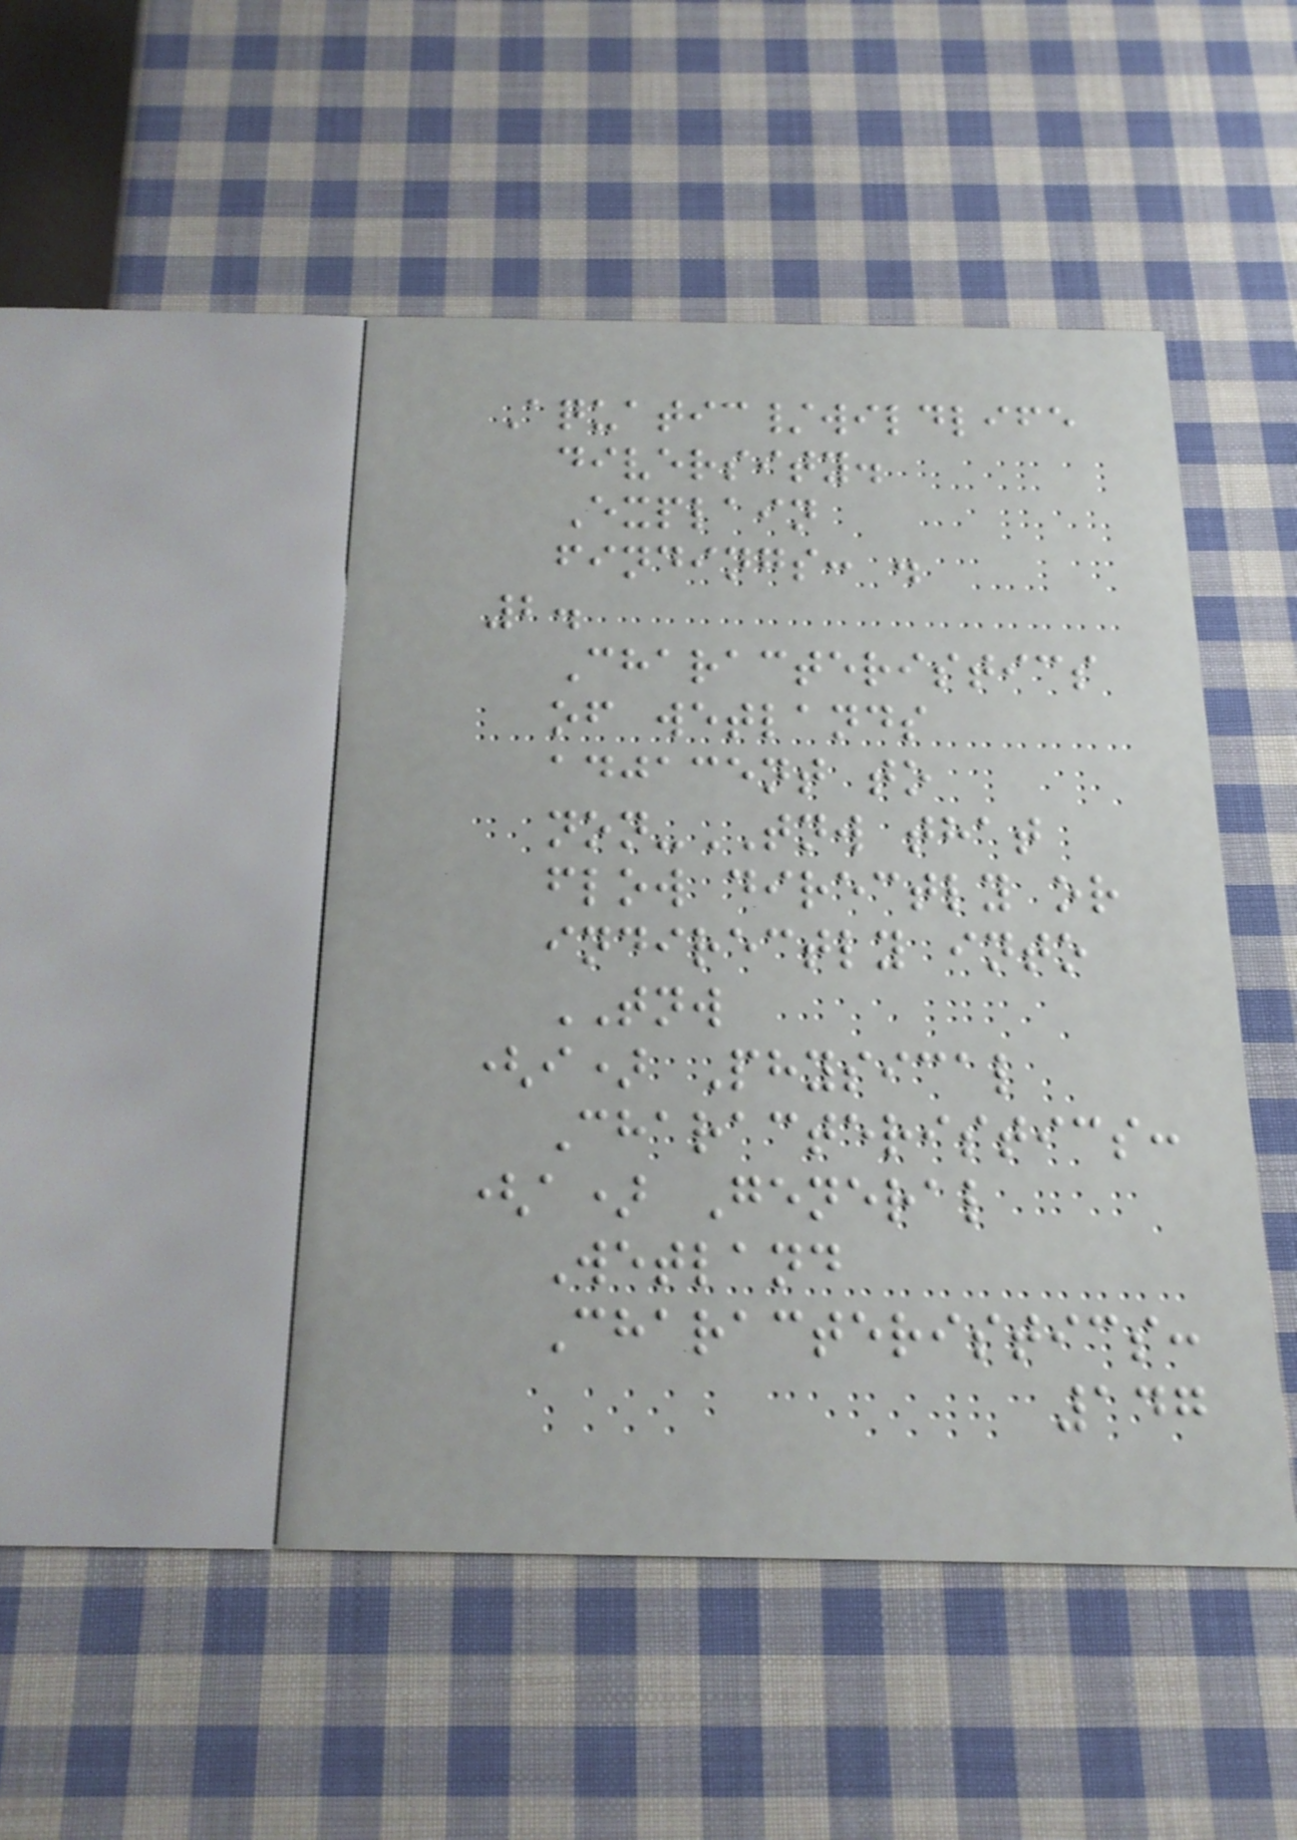Aquatic/wildlife
diversity.
Explain
findings: .
2.
Characteristics
of wetlands
adjacent to
non-TNW that
flow directly or
indirectly into
TNW
(i) Physical
Characteristics:
(a) General
Wetland
Characteristics:
147
